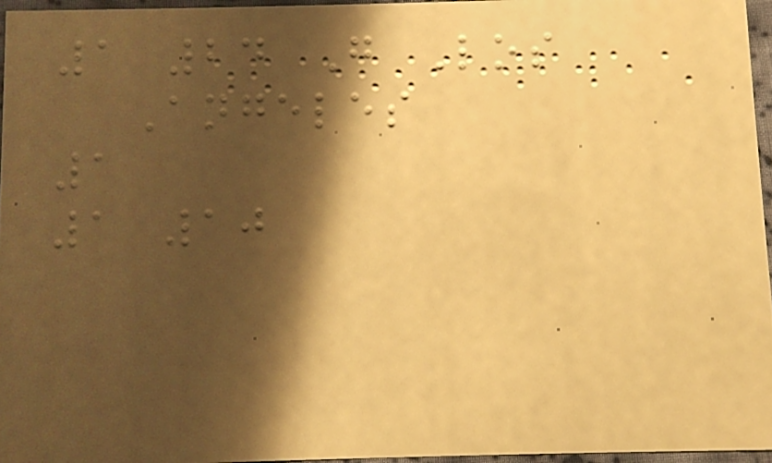1 24 G Los
Angeles
1
1 10
